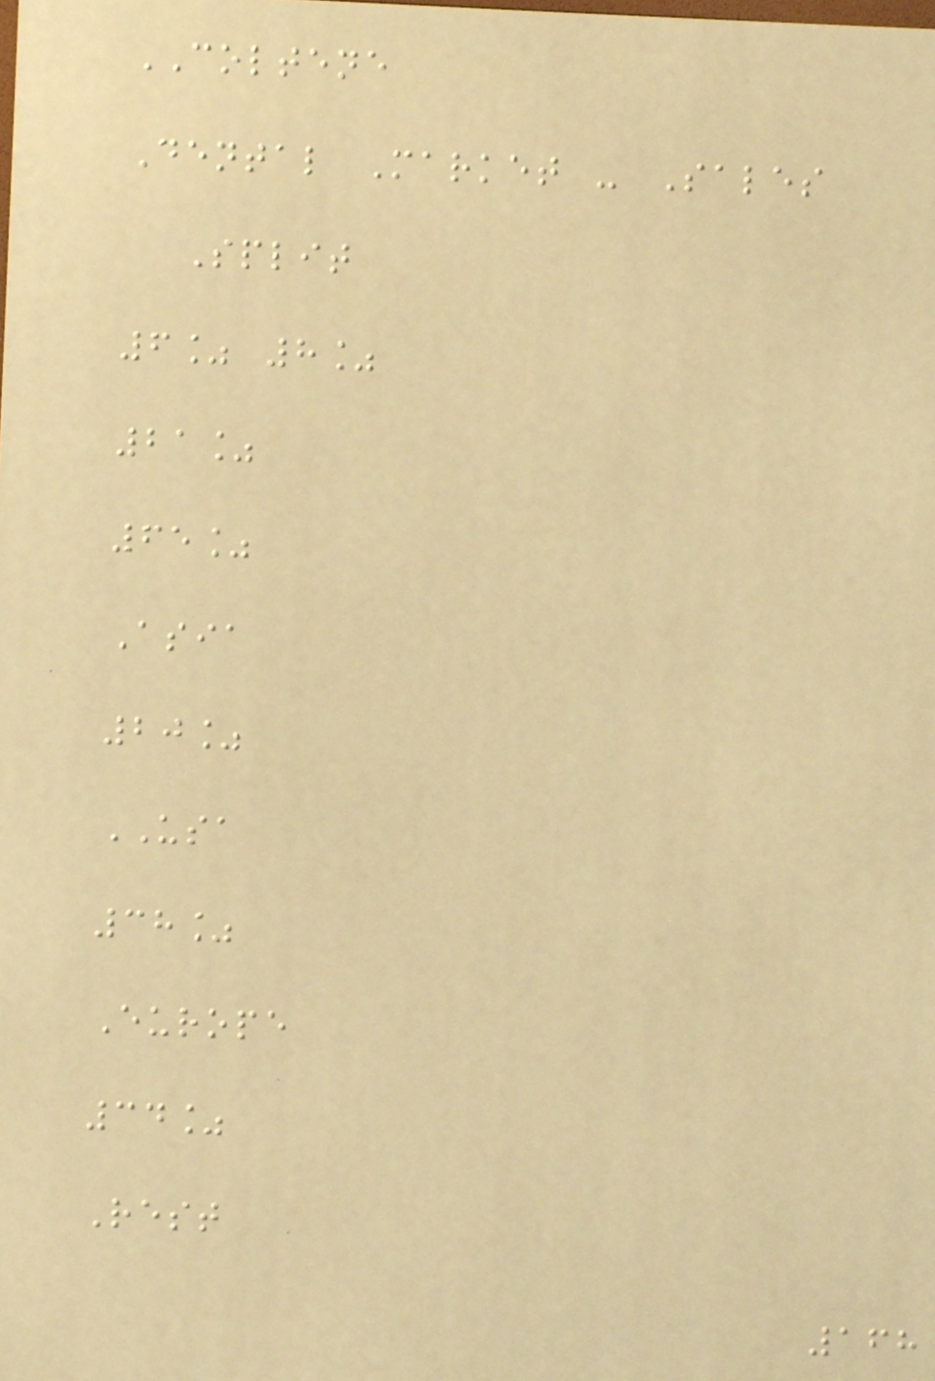COLTENE
Dental Market - Sales
Split
6% 8%
21%
65%
Asia
20%
USA
38%
Europe
34%
Rest
168
